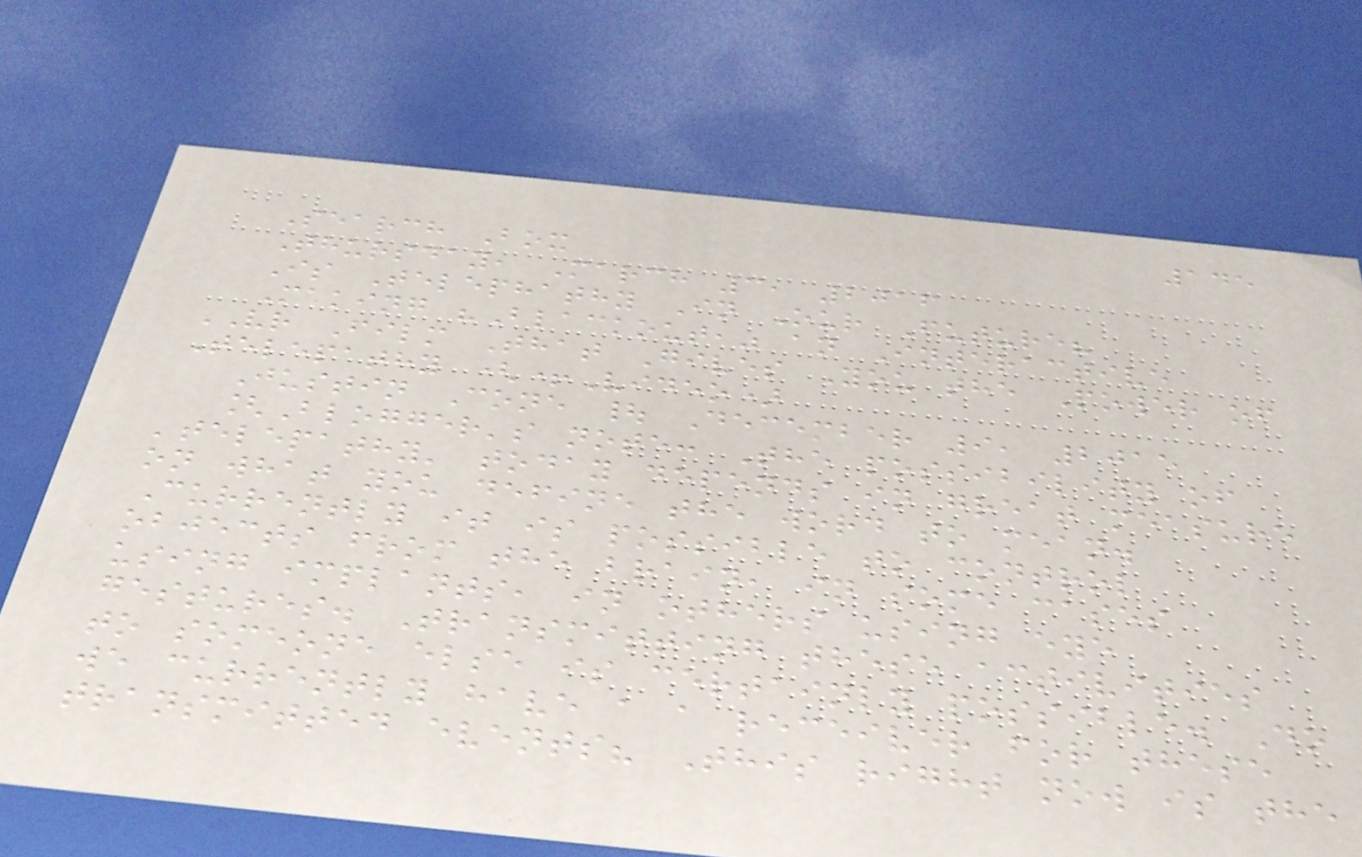145
Search Box
Thursday, March 3, 2016
Is Telephathy In Our Future?
Making "Blackout," an Interactive
VR Film That Gives You the Power of
Telepathy (+Video)
Justin Cone | December 9, 2015
[Blogger's note: The possibility of
'telepathy' today depends in great measure
on what you define the word to mean.
Currently it is possible to control
objects from the brain, in some cases
using implants, in others using eye
gestures. Transmitting these activities
to someone else is certainly possible. Do
we currently have a a receiver for these
transmitted events? This right now is the
